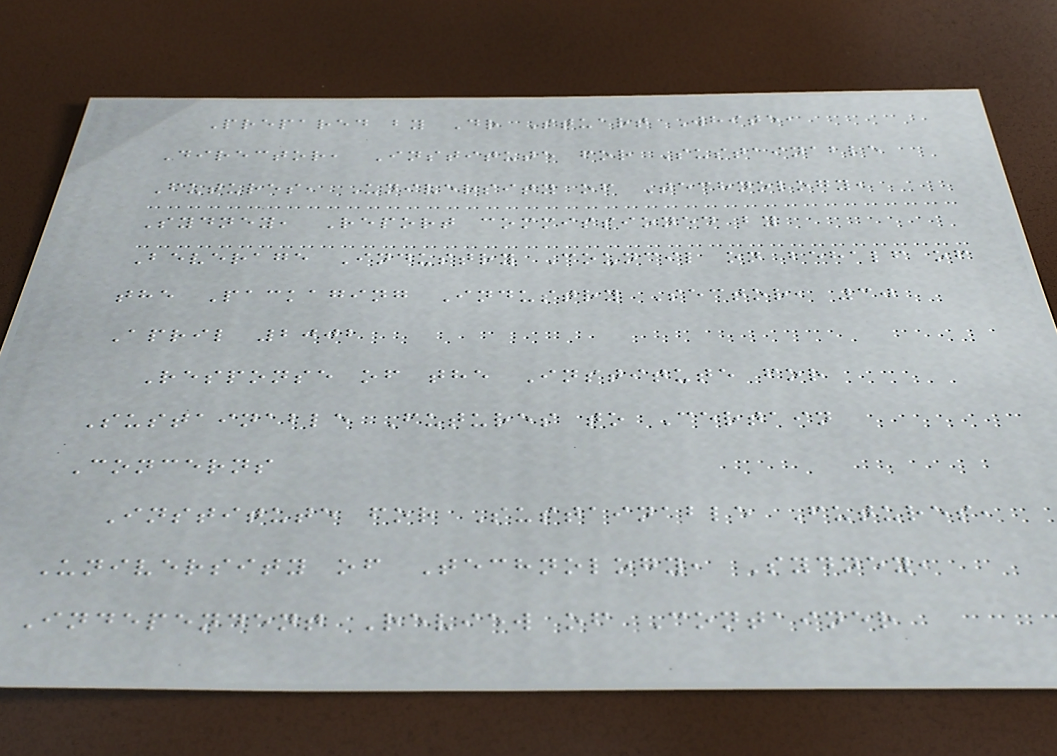Prepared by Dr Stuart White,
Director, Institute for Sustainable
Futures, University of Technology,
Sydney, Report commissioned by
Beverage Industry Council on behalf of
the Packaging Industry Sector, 30
April 2002
Response of the Institute for
Sustainable Futures to Certain
Concerns
Institute for Sustainable Futures,
University of Technology, Sydney,
Independent Review of Container
